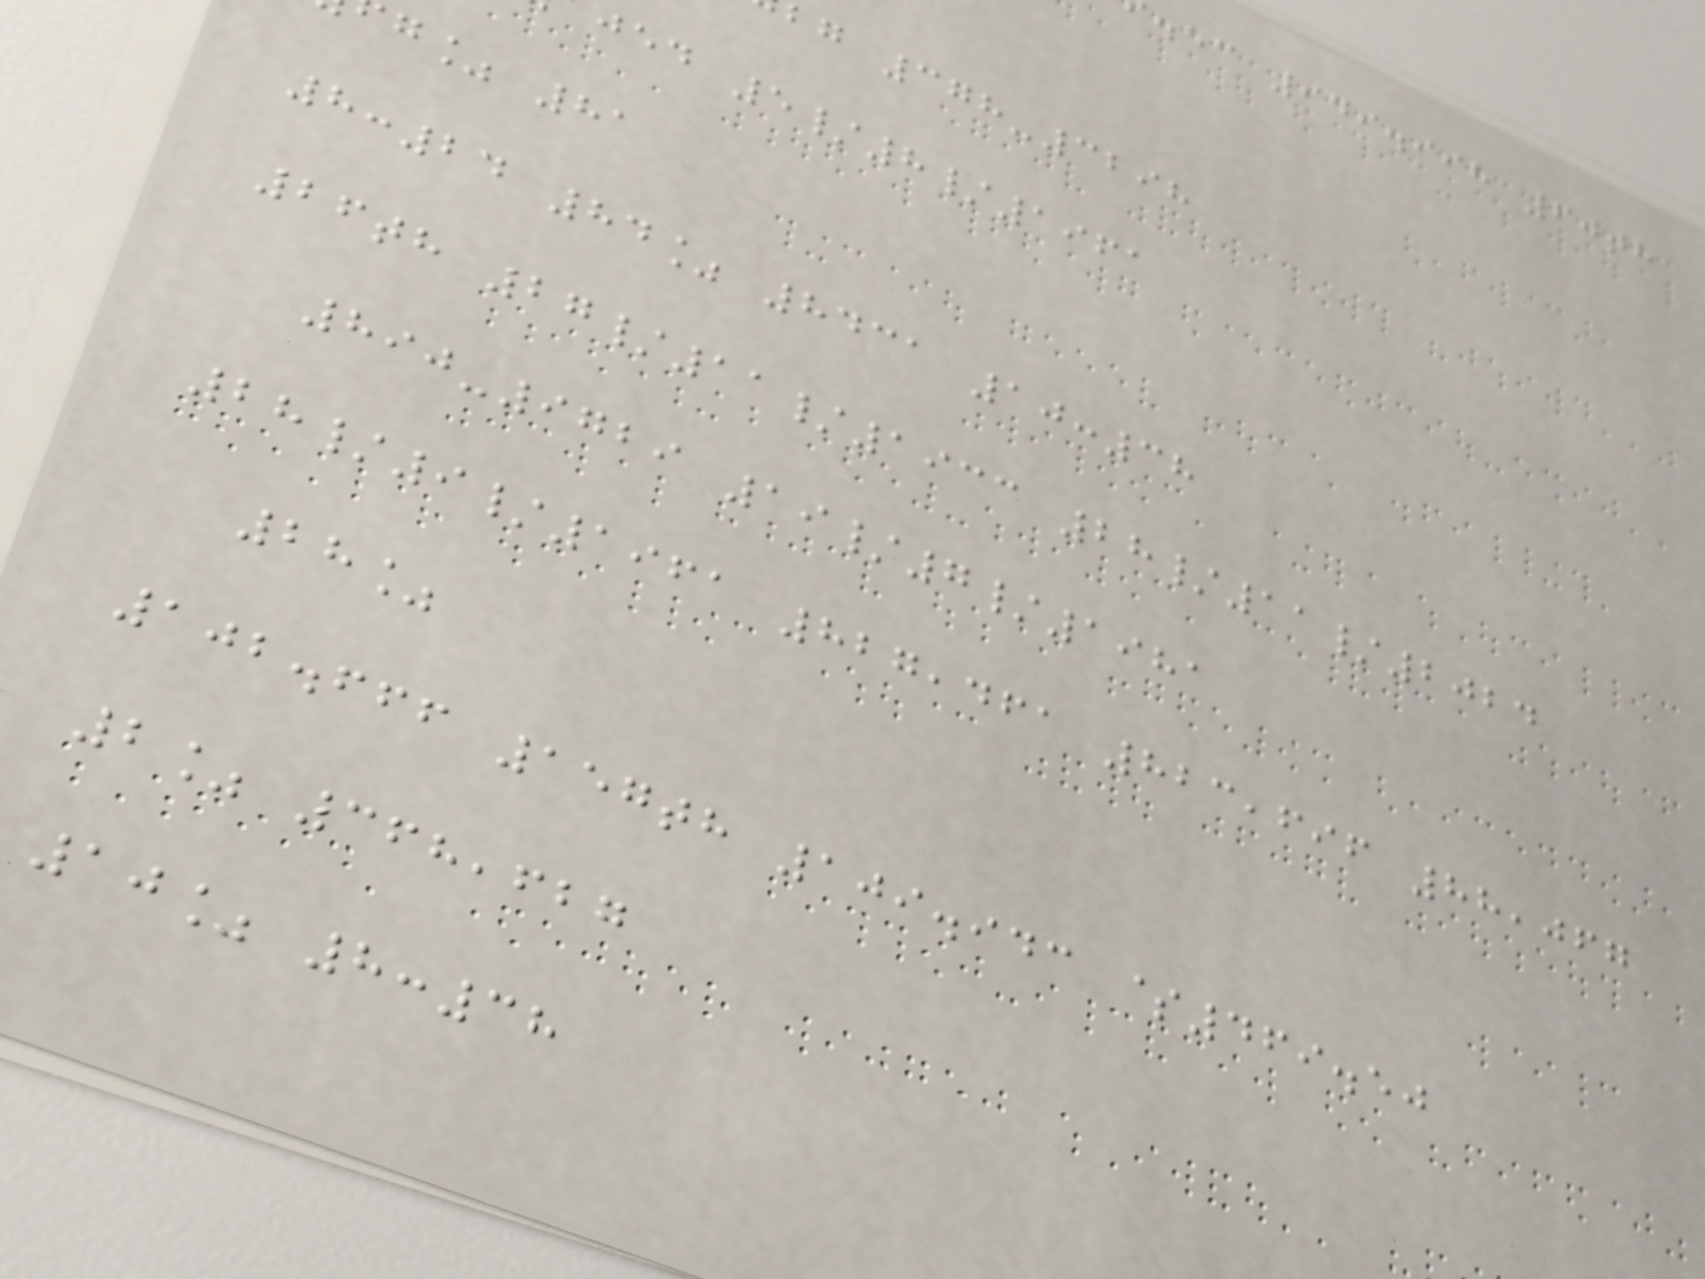.ec 949.998 60th
bg 378-3298
jed 5/8/1961
g% 81
8:24 84% 8431 10:38
26th 27/11/1933 28/11/2024
890-9729 19/7/1981
28/9/1961 827,461 823,696 88,067
28%
102.666 157th 109.943 $469.50
2% 368,627
10% 8:38
